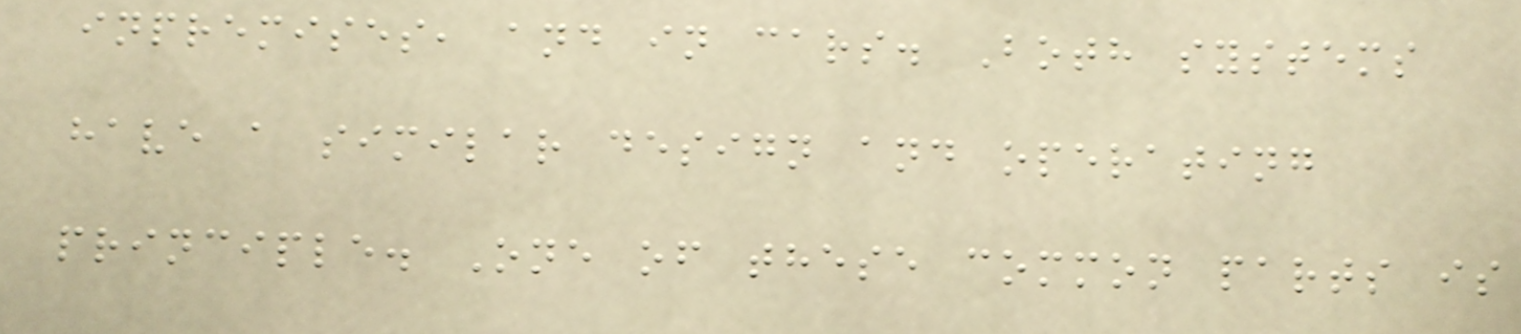inpremises, and in cars. Both systems
have a similar design and operating
principle. One of these common parts is
